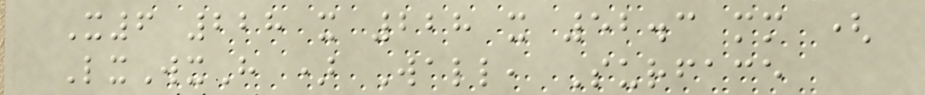X6 228 x 228 x 52.3 mm (
LxWxH ) Wall, Surface
